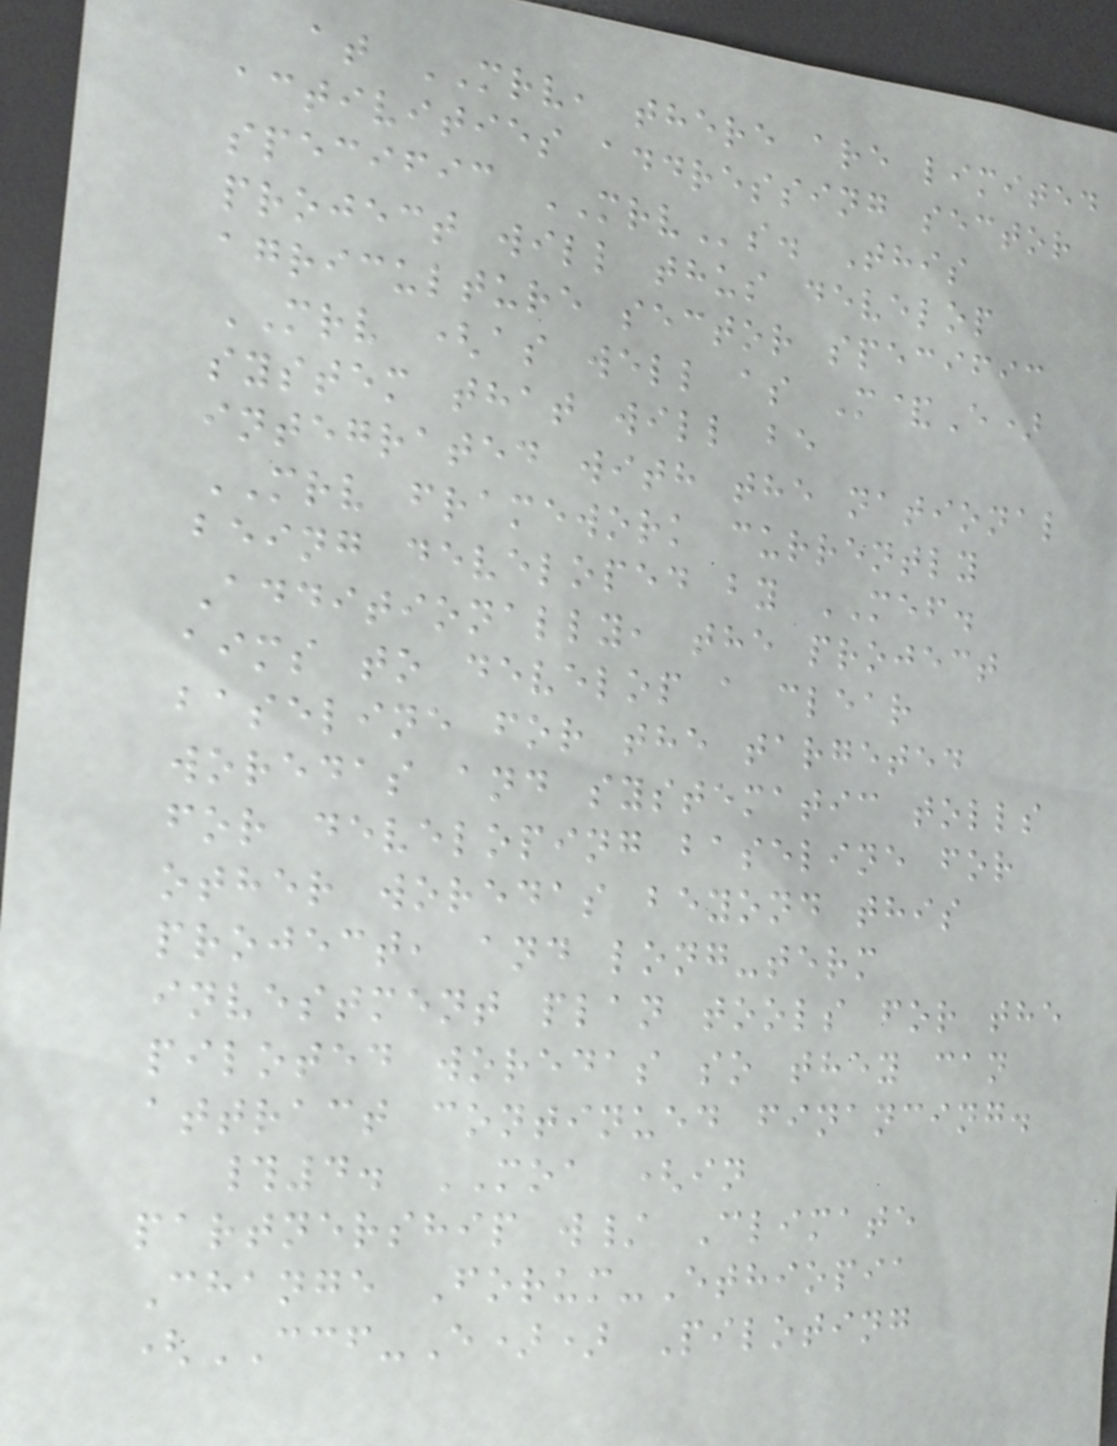at MRV, there are limited
activities addressing sector
specific MRVs. This
project will thus develop
agriculture sector specific
MRV (as well as M&E)
system that will be
integrated with the national
MRV framework currently
being developed by MEF.
Additionally, the project
aims to develop a clear
baseline for the targeted
woredas and systematic tolls
for developing baseline for
other woredas beyond this
project, and long-term
investment plan tools for the
piloted woredas so they can
attract continued financing.
#4. MOA (in
partnership w/ Climate
Change Forum-Ethiopia
(CCF-E)) Piloting
